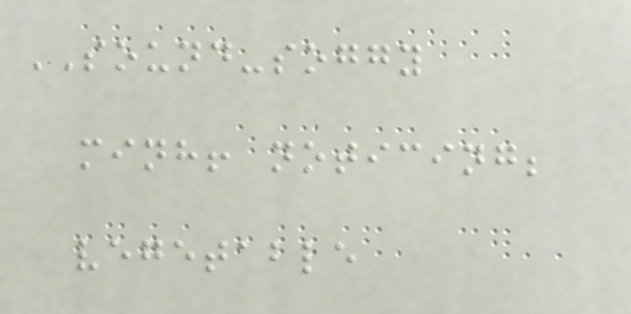SOUND-soggy
minh! noticing;
vegetable
